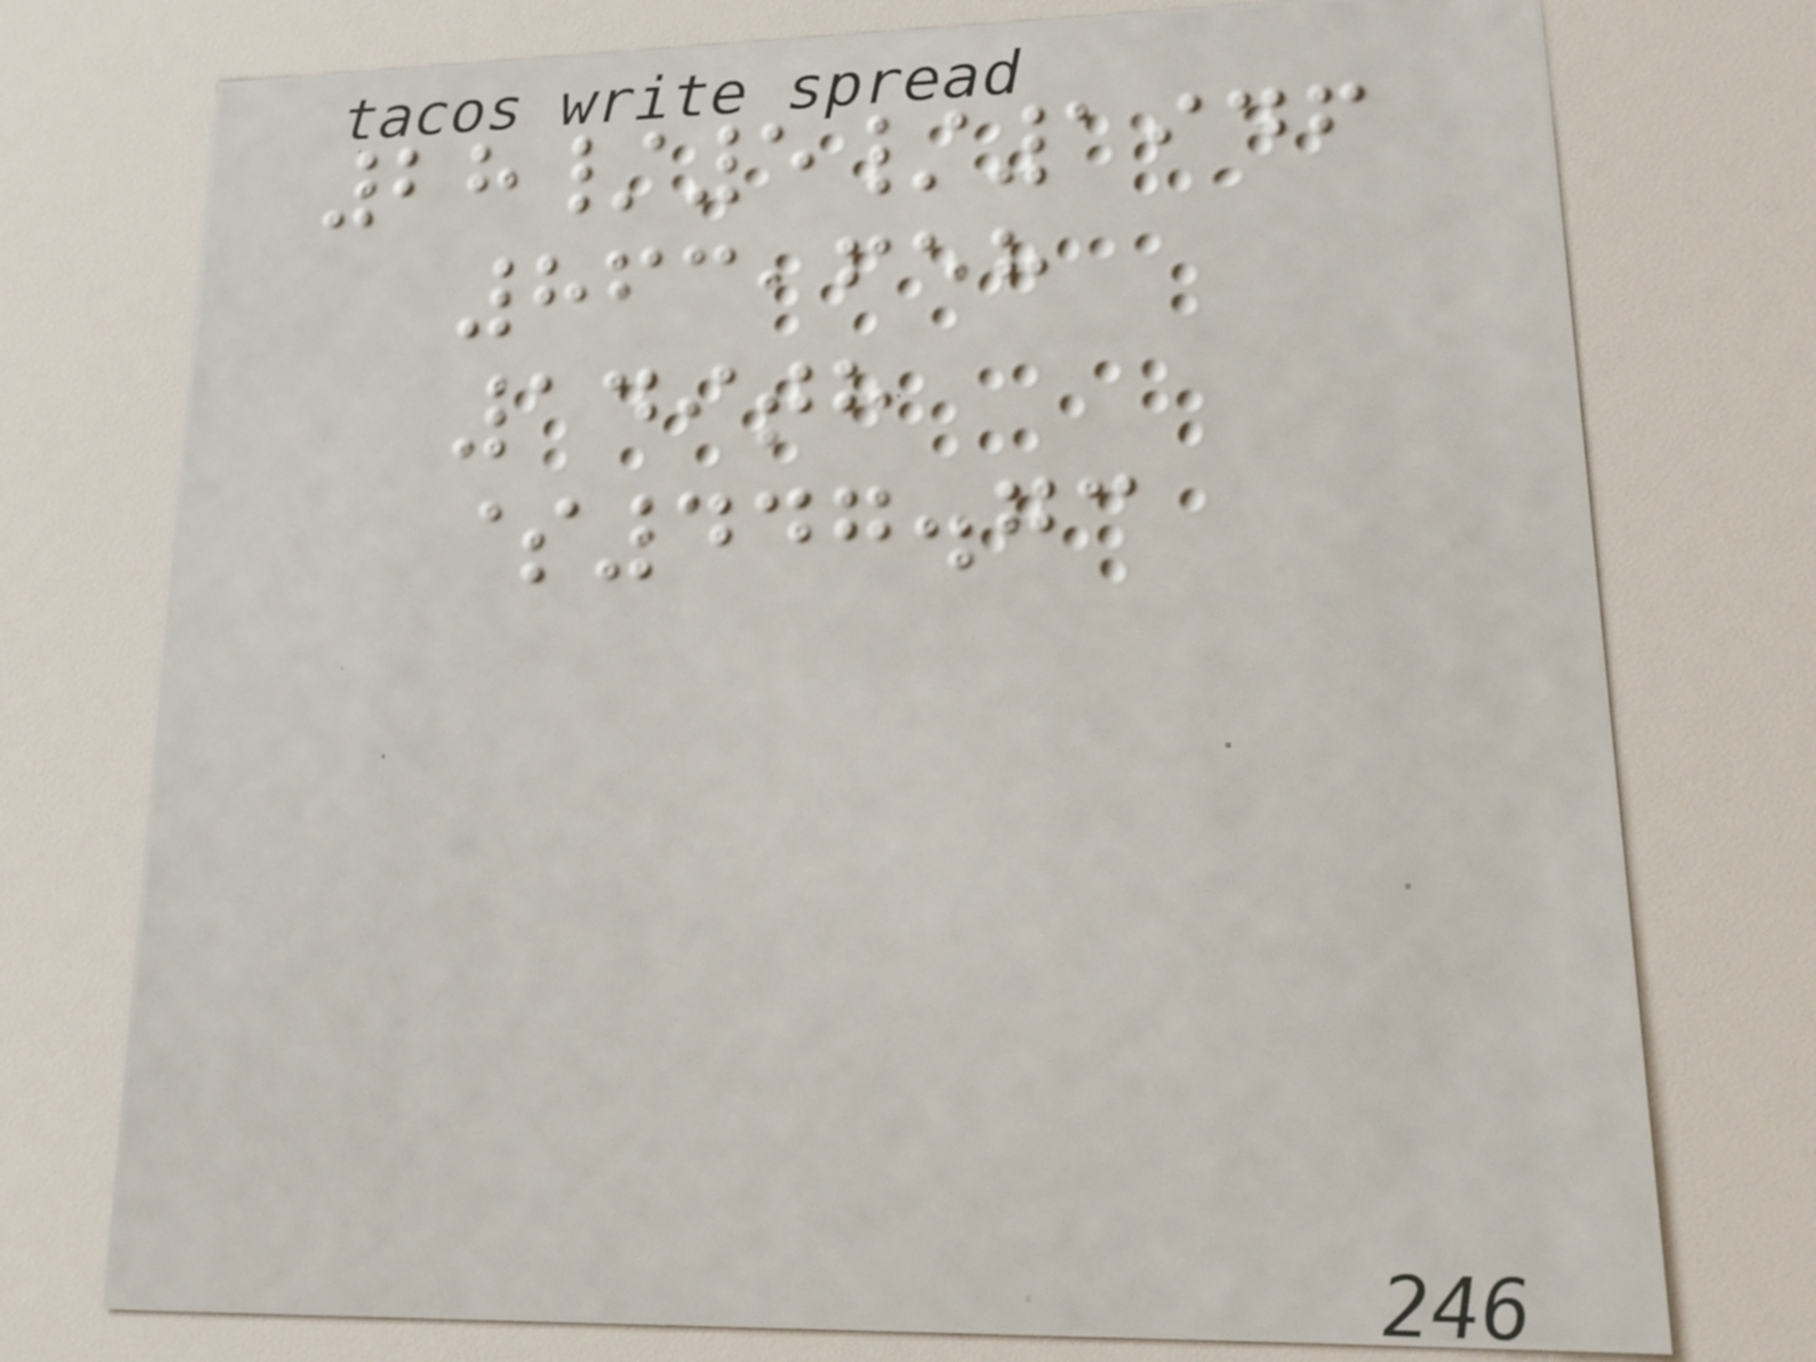28/5/1946
863,658
149th
$447.73
